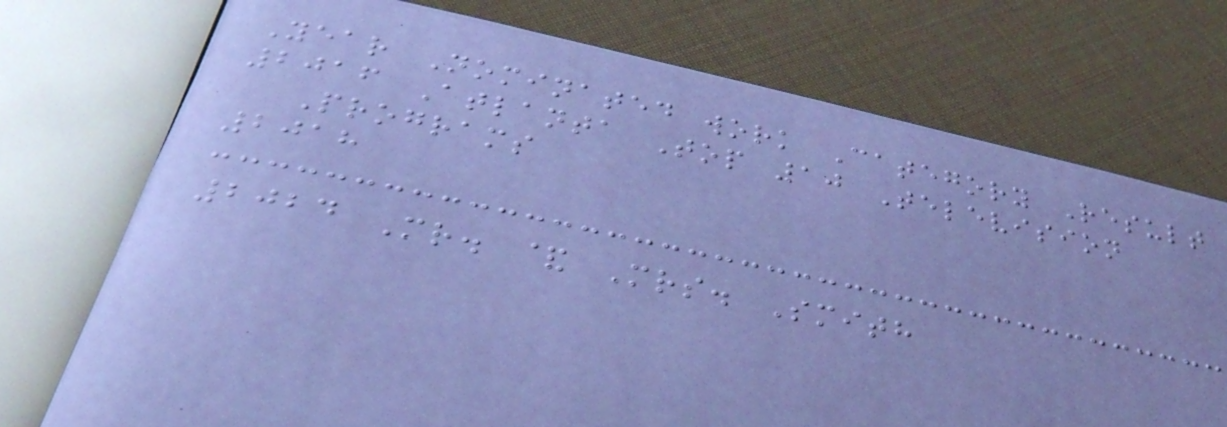Year Nominated work Category Result
2016 Atlanta Top 10 Television
Programs
2018
2024 Mr. & Mrs. Smith
